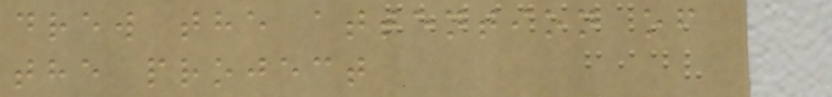drew the attention of
the project
